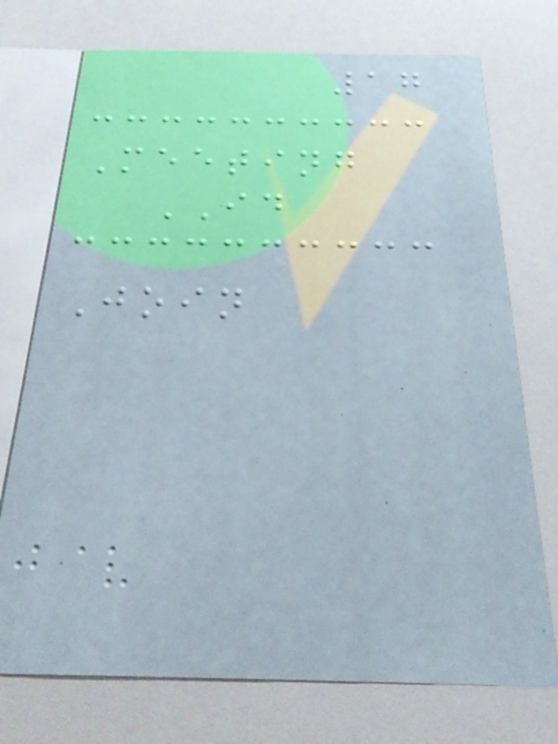17
Meeting
ID
Join
